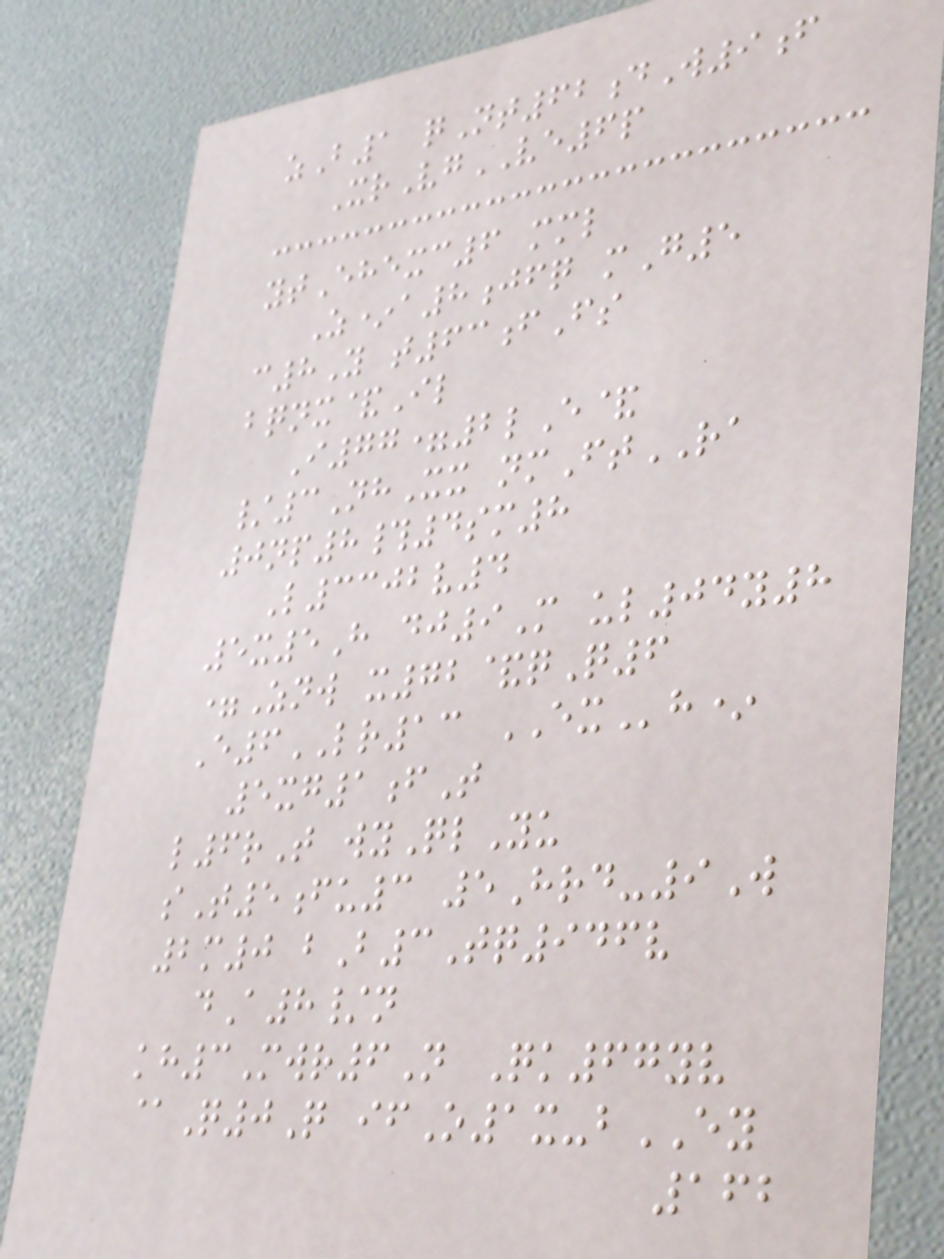zB1 qNt62dW9f
XrVgVE6p
ytEhexc6 mml
Z*a8jfq mG5
c8Y t63fFs
bqnx&Il
I77=2lE&
/3NhXx nmFtRA
0np8#4sm8
L3302v4
5x5H dj9M ul04y8
=Znw x72&qQ6
E6LR13 EXh*
5xg1fT
l6rT wyQlYu
sT5fu3 5Hrd-9W
2m0 bB3Tq946v
dA8/n
kh3Mwr6N Qk67yv
@Q0Q ifO1x-bEY
162
